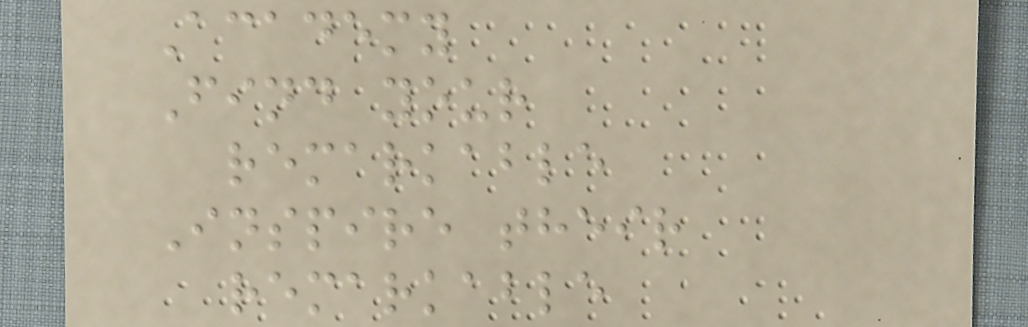Academy
Find your
remarkable
Inspire their
remarkable
